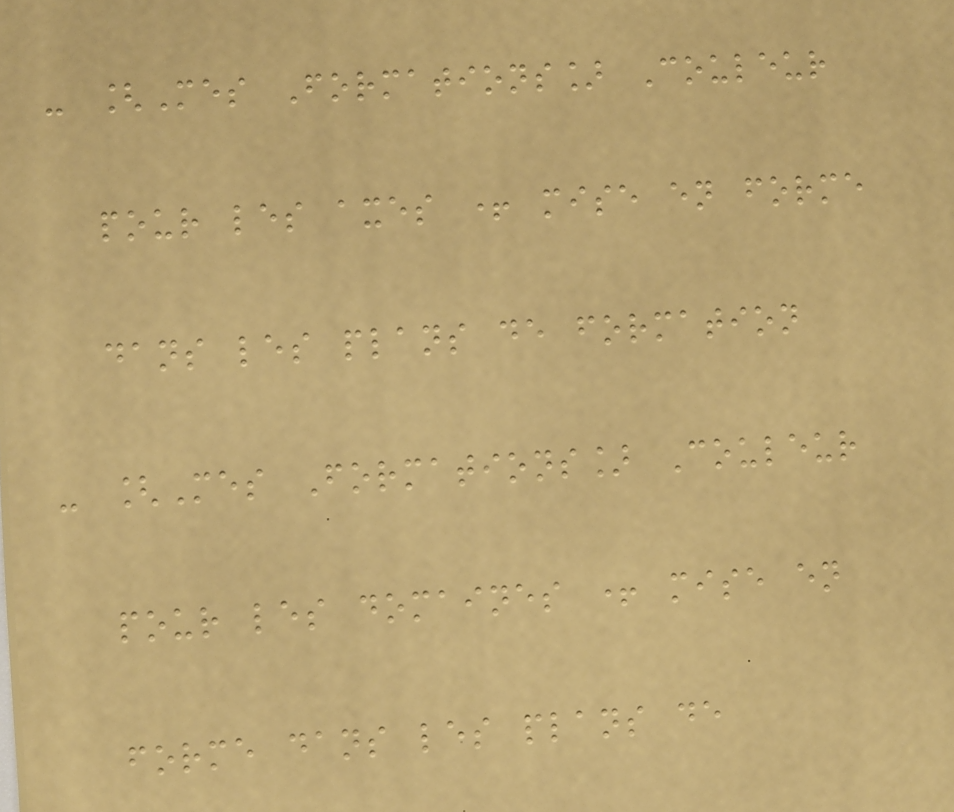- [Mes Formations] Couleur
pour les axes + mise en forme
dans les plans de formation
- [Mes Formations] Couleur
pour les domaines + mise en
forme dans les plans de
